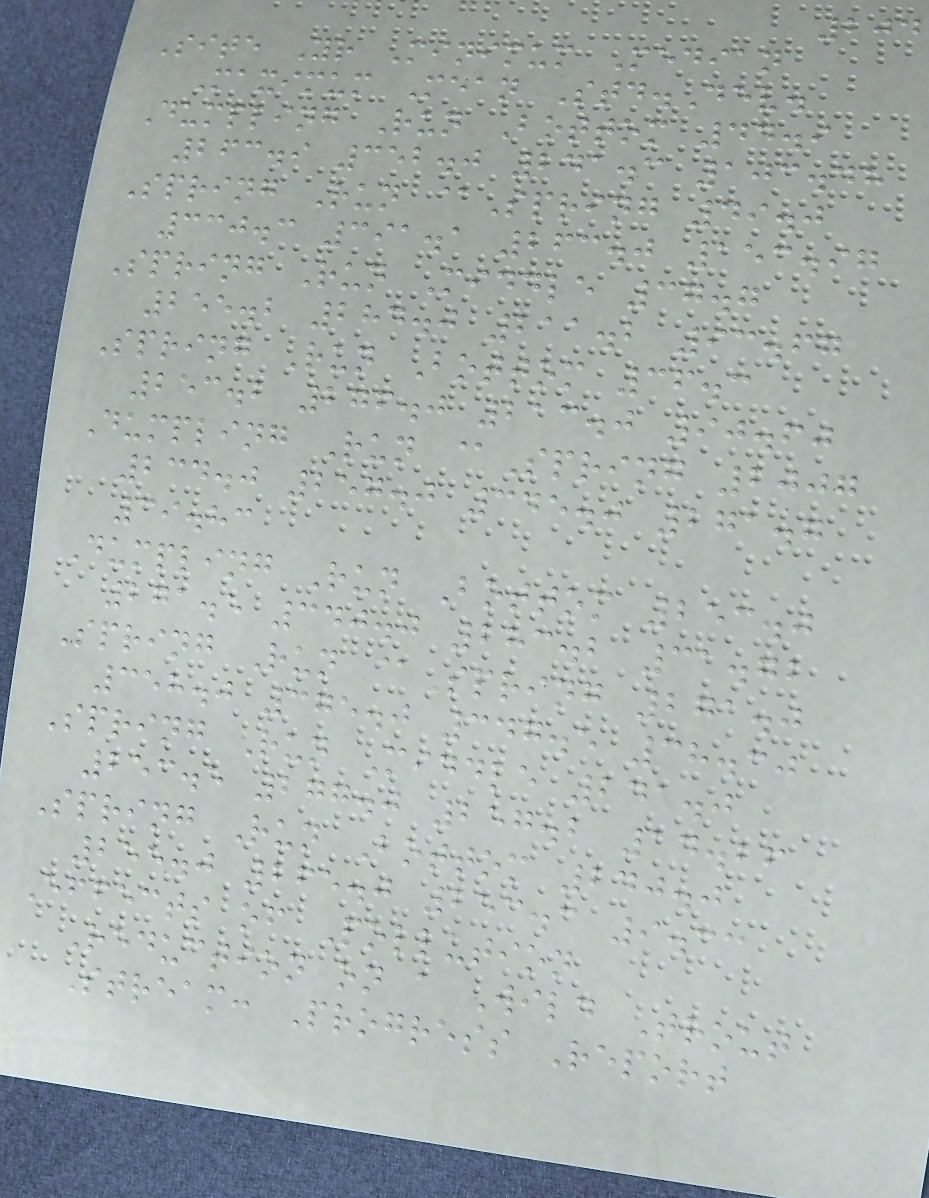204
Site Yr Minimum Median
Maximum Mean Std.Dev.
Dumpling Run Bottom 44.9
263.9 352.0 241.3 103.48
Spring Run @Spring 49.0
330.3 391.1 263.0 153.97
Spring Run Middle 37.7
255.2 284.0 211.2 93.67
Spring Run Bottom 36.3
253.2 276.0 213.0 90.60
Dumpling Run @Spring 2007
234.0 257.0 345.0 271.7
39.83
Dumpling Run Bottom 253.0
271.5 340.0 283.2 31.72
Spring Run @Spring 271.0
358.0 375.0 347.5 38.30
Spring Run Middle 241.0
253.5 277.0 257.2 14.26
Spring Run Bottom 240.0
255.0 265.0 253.3 9.33
Effects of Pollution
Reduction on a Wild Trout
Stream: Progress Report
